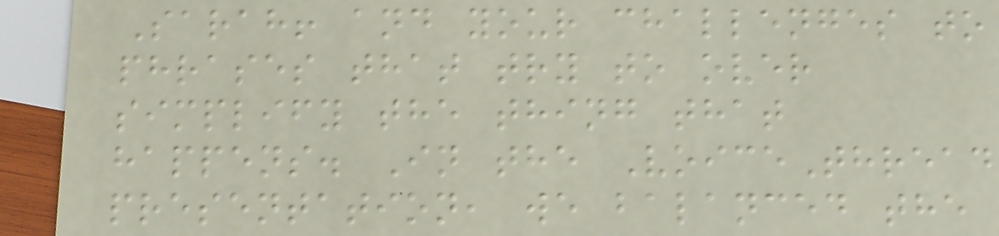Sarah! and your challenges to
phrases that try to over
simplify the thing that
happens. In the VoiceThread
presentation, we balanced the
